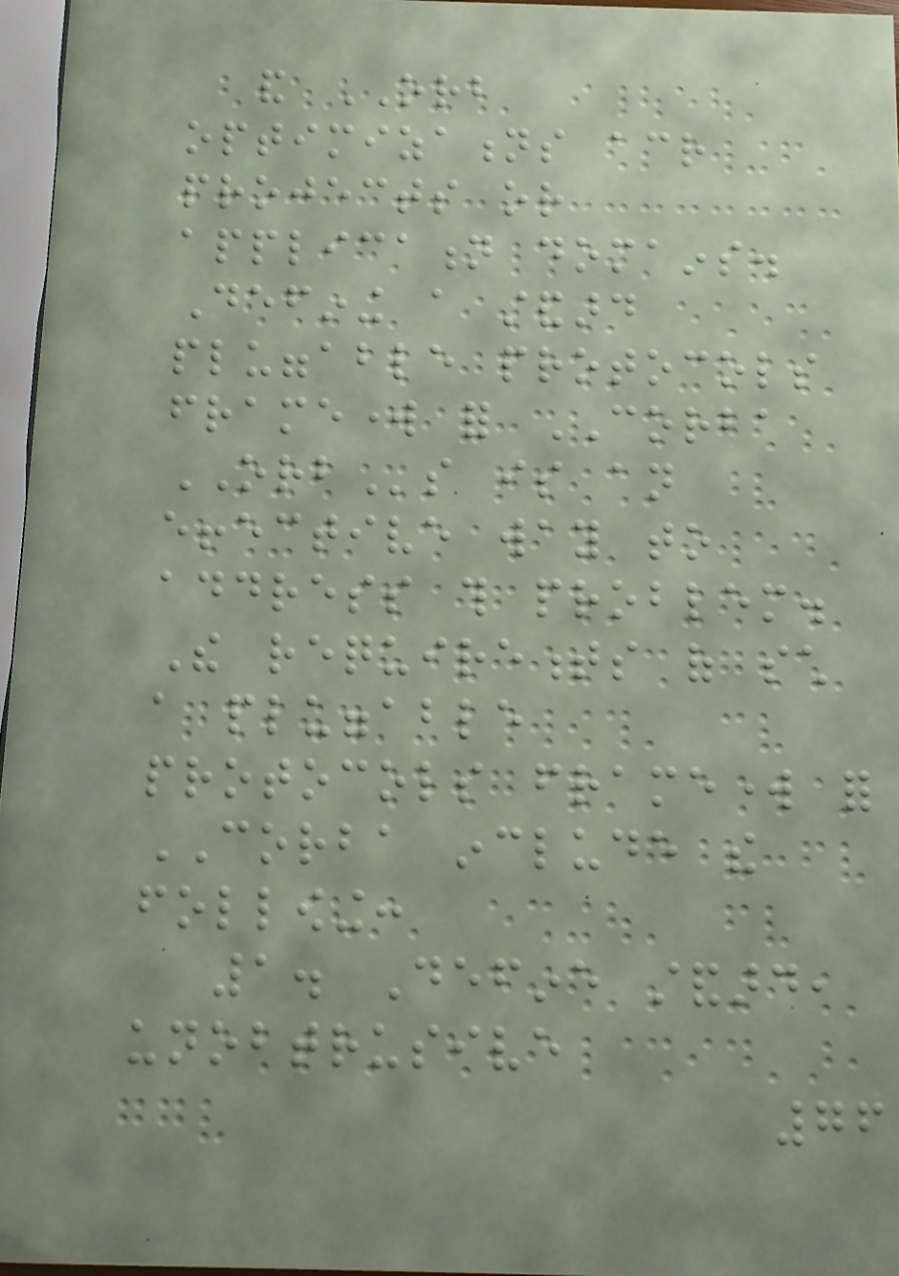and ORB
optimizations across
projects or
application domains.
Defining a standard
pluggable protocols
framework for CORBA
ORBs is an
effective way to
address this problem.
The requirements of such
a pluggable
protocols framework for
CORBA include the
following:
1. Define standard,
unobtrusive
76
